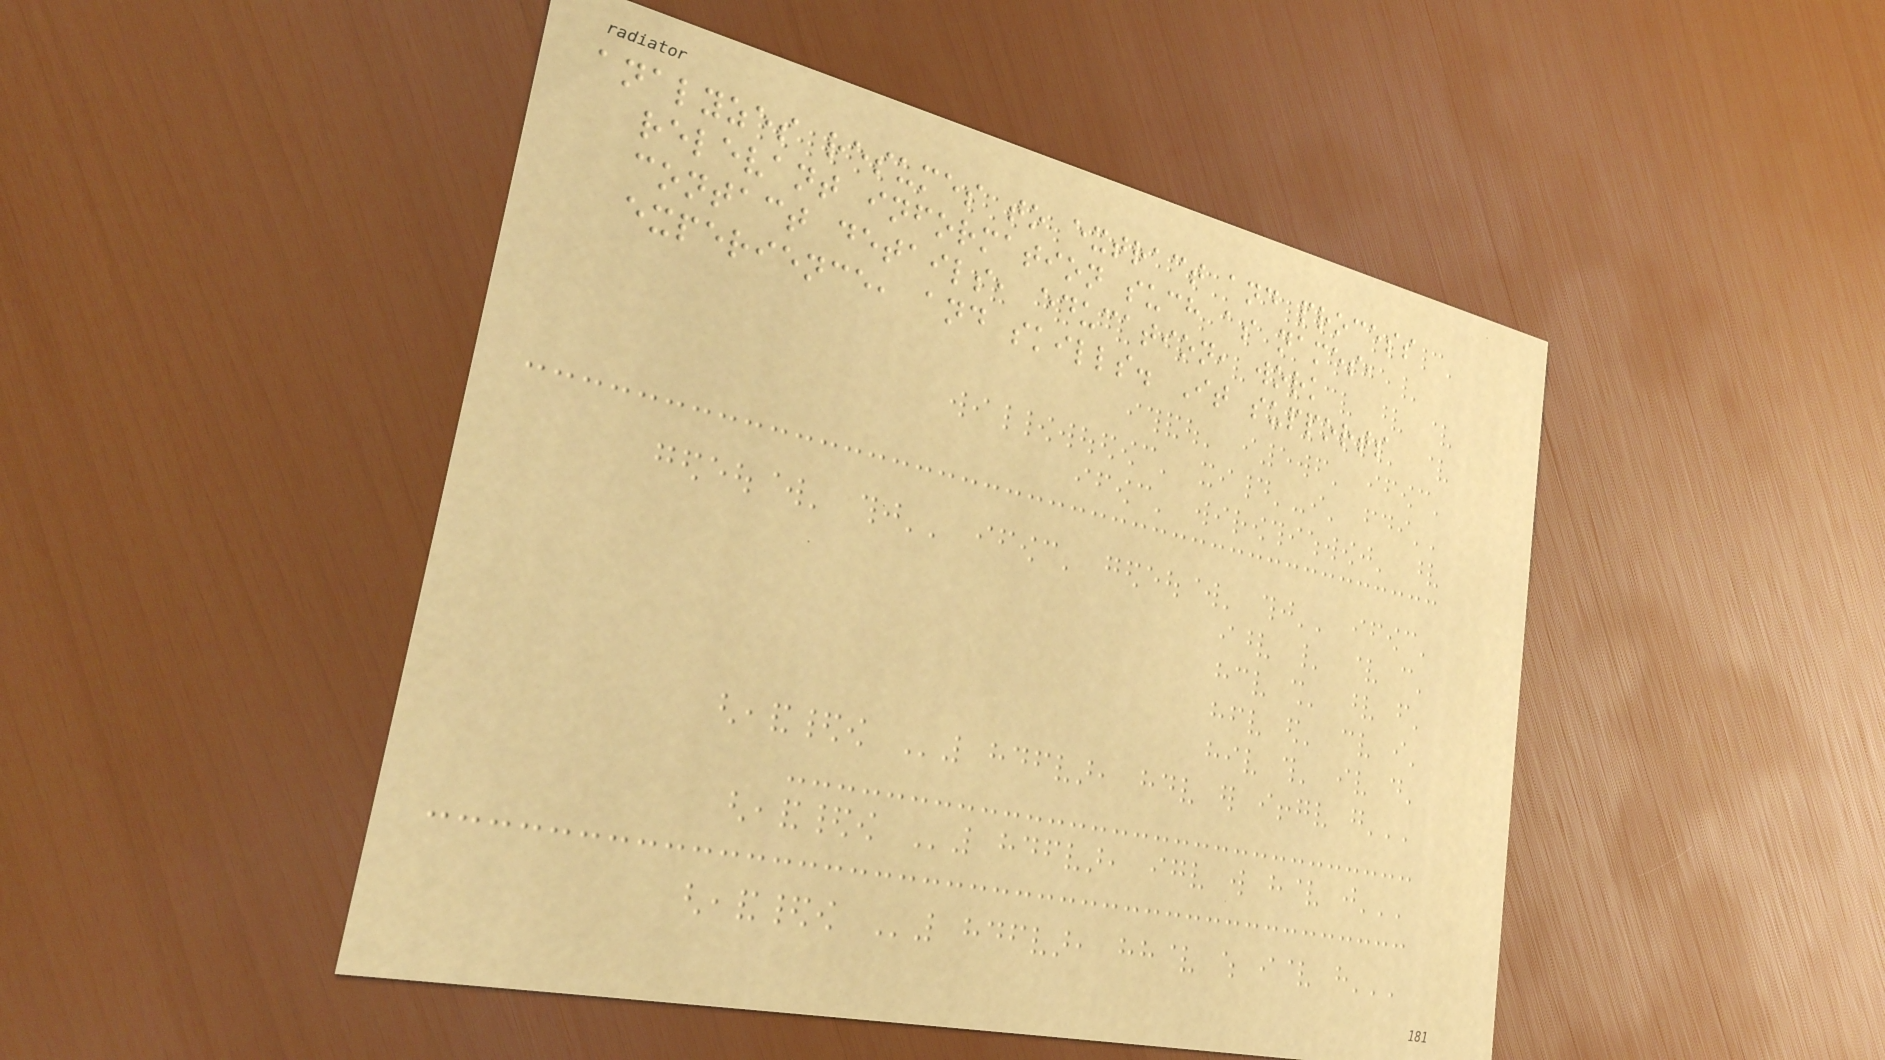analyzes resumes to extract and process
relevant information such as names,
contact details, education, work
experience, and skills. It supports
